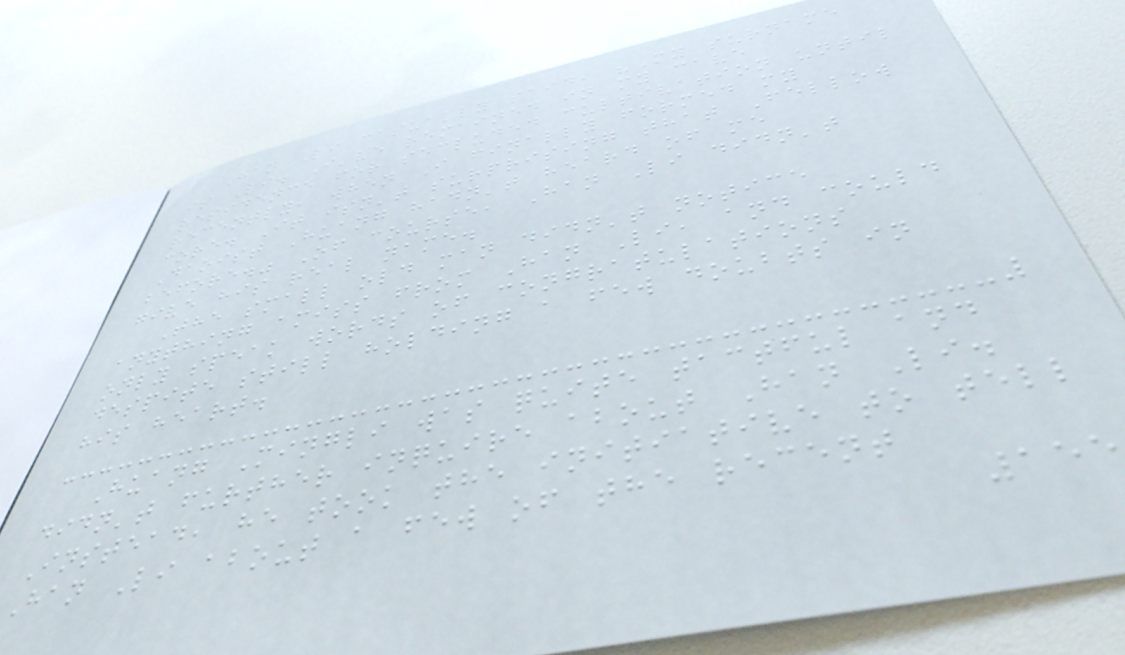Han Li casually said, "My surname
is Li. I've remained in my cave
residence for secluded cultivation until
recently, when I finally formed my
core. It isn't surprising that Fellow
Daoist Huang hadn't heard of me
before." Of course, Han Li didn't
give his real name.
The small old man didn't notice
anything amiss from Han Li, and could
only speak words of congratulations
despite still holding a few doubts in
his heart.
Huang Mingli was quite tactful and
didn't further inquire about Han Li.
Instead, he took the initiative to tell
Han Li about a few of the recent
155
